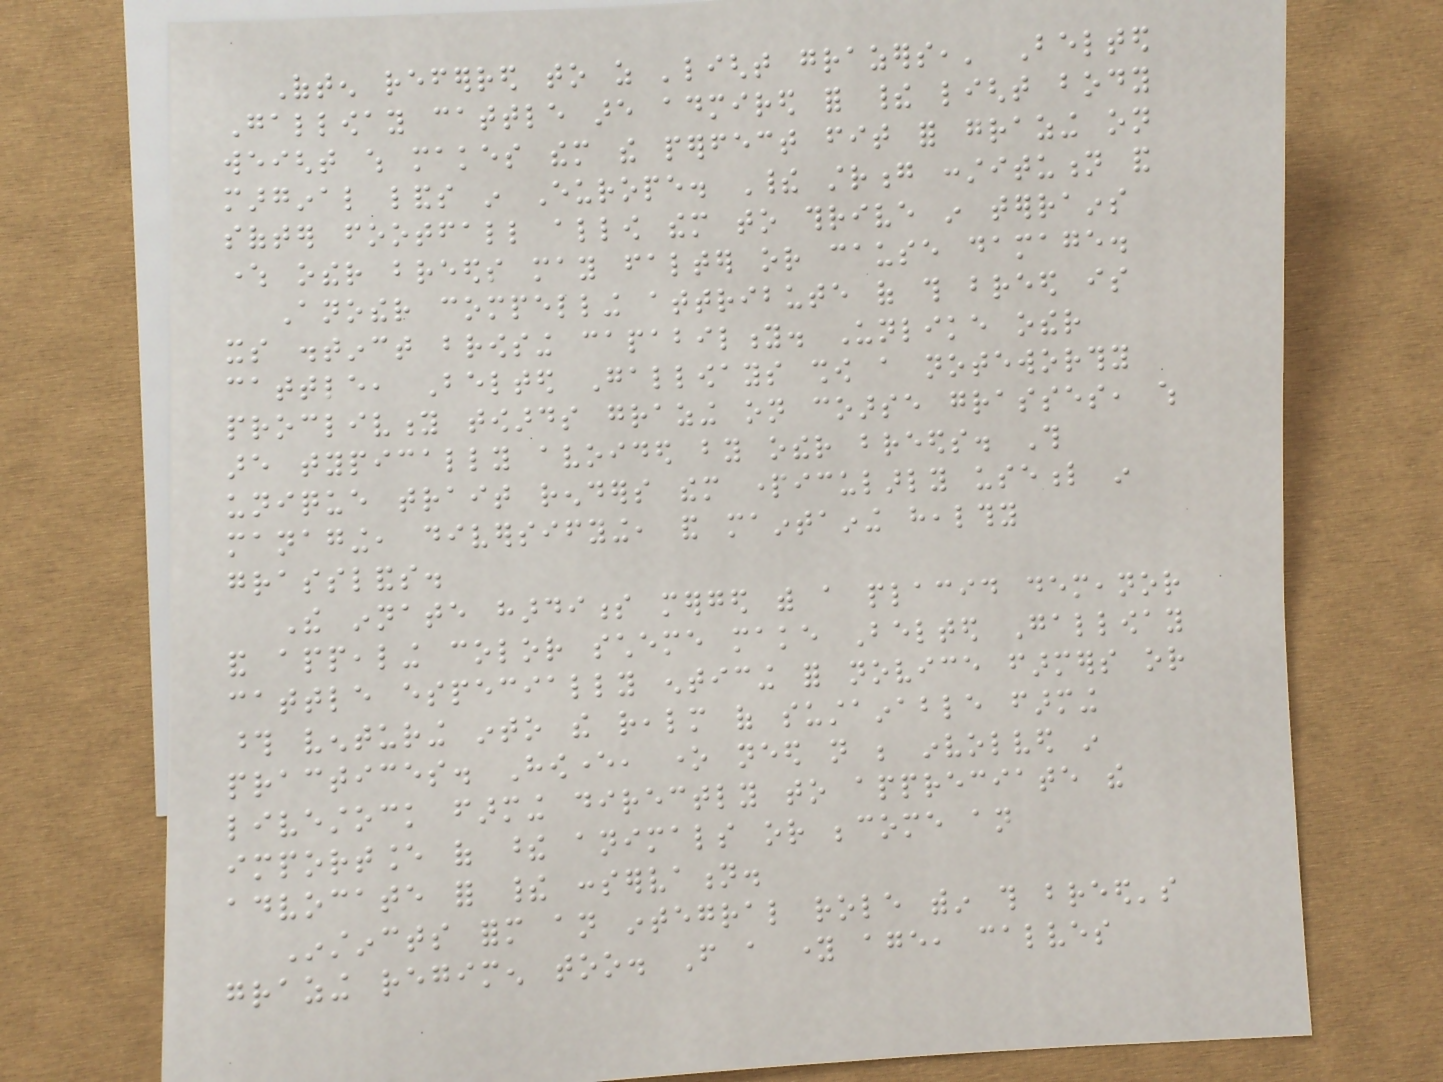Often referred to as 'light grazers,' Belted
Galloway cattle are admired for their light body
weight which makes them the perfect fit for grazing on
marginal lands in Europe. Their strong constitution and
softer footfall allow them to thrive in terrains
where other breeds may falter or cause damage.
Another compelling attribute of this breed is
its distinct browsing capability. Unlike other
cattle, Belted Galloways show a noteworthy
proclivity towards grazing on coarse grasses, which
are typically avoided by other breeds. This
unique trait renders them particularly useful in
managing, diversifying, and maintaining healthy
grasslands.
The innate hardiness merged with a placid demeanor
and appealing color scheme make Belted Galloway
cattle especially enticing for novice farmers or
those venturing into the realm of sustainable farming
practices. However, one need not be involved in
livestock farming directly to appreciate the
importance of these animals or become an
advocate for their conservation.
Instincts form an integral role within this breed's
grazing regimen too. From a young age, calves
